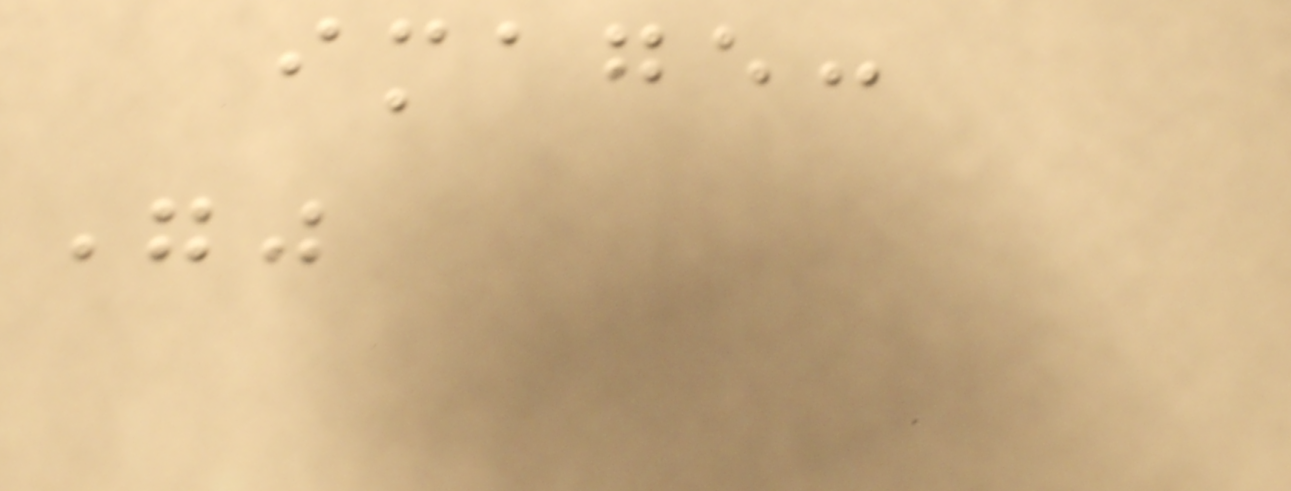image:
""
